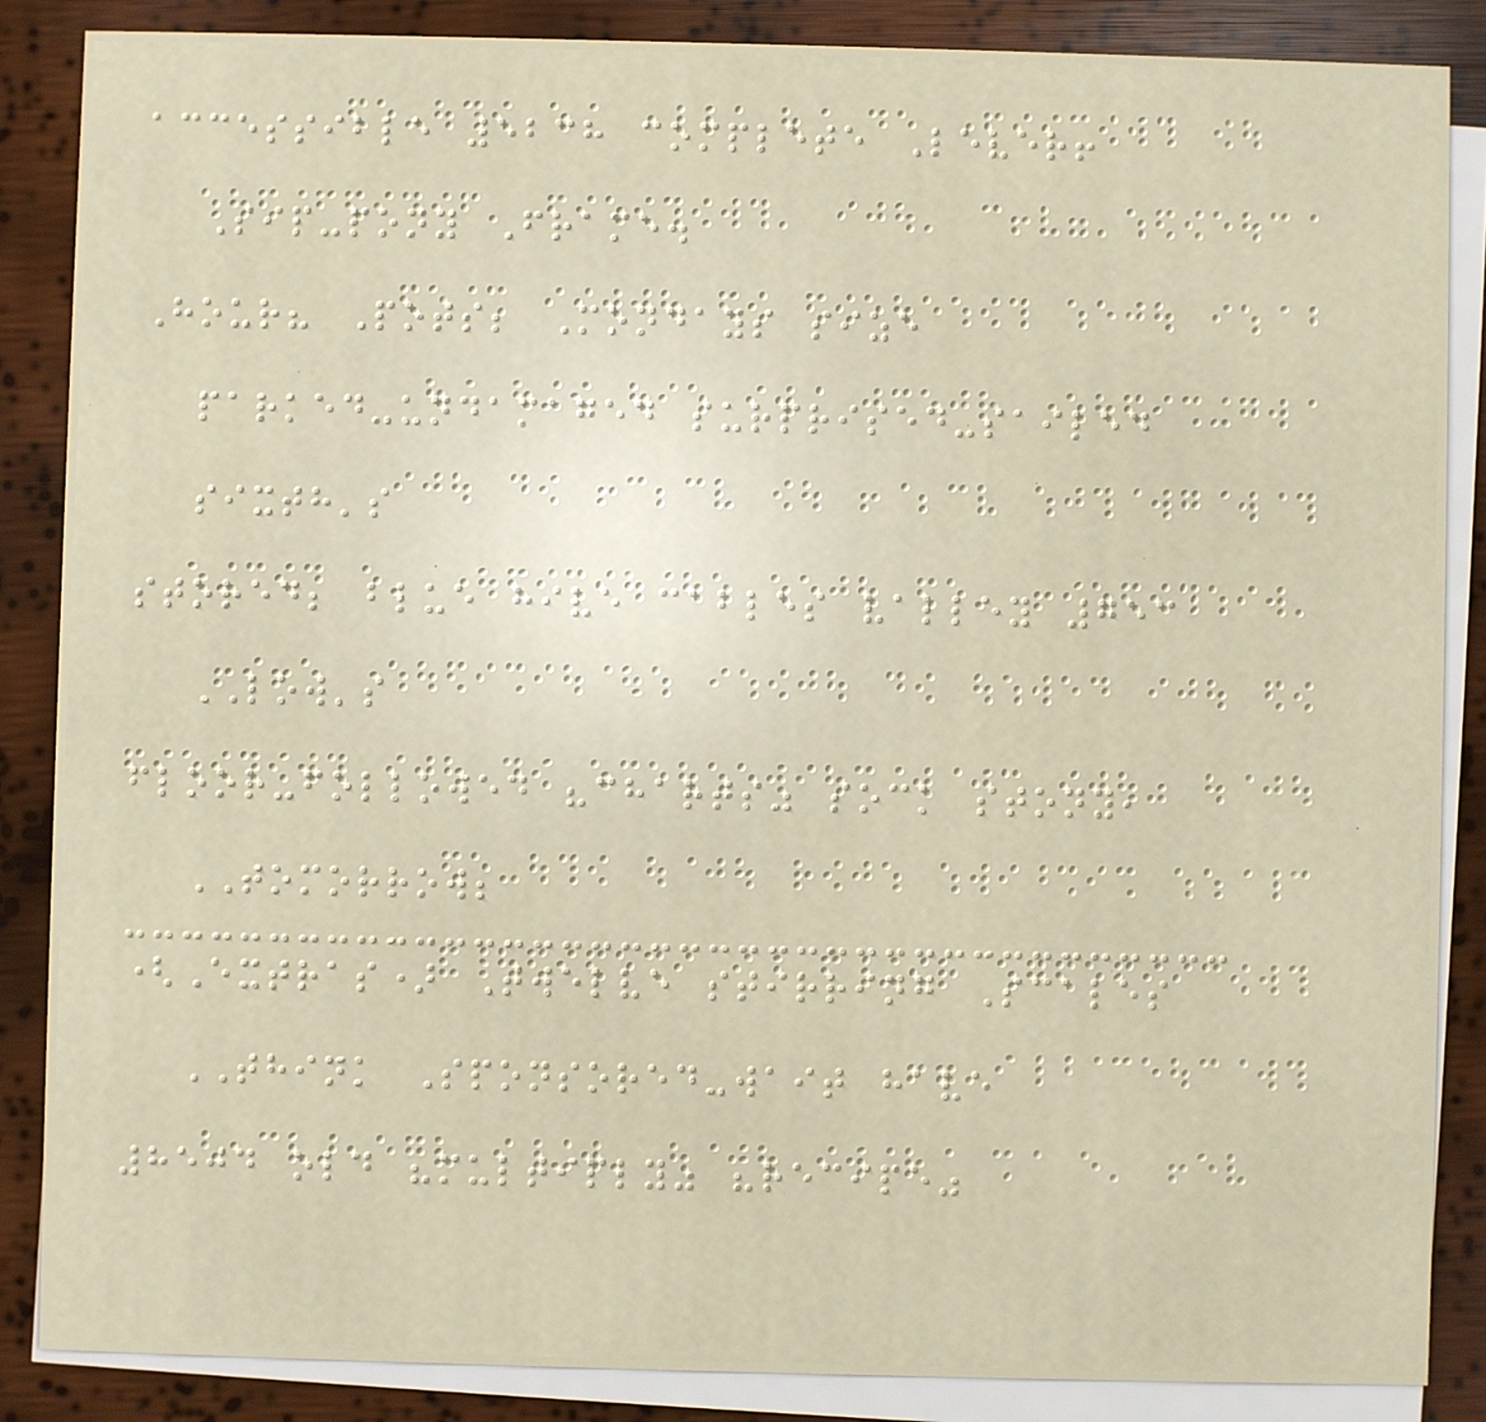accessible 5238 complete Lever!
Sip-pony Frame.
Hour? Pots; Mondays size
parked-undamaged surprised-sailed
sixth's
stored; blue hive cables valley 753
LOW's
floor-followed "charts" sock stony,
TOMORROW;
(Extras) Twelve stirring Scales
THINK Sponsored-wait have
8504 old "multiply" "recipe"
